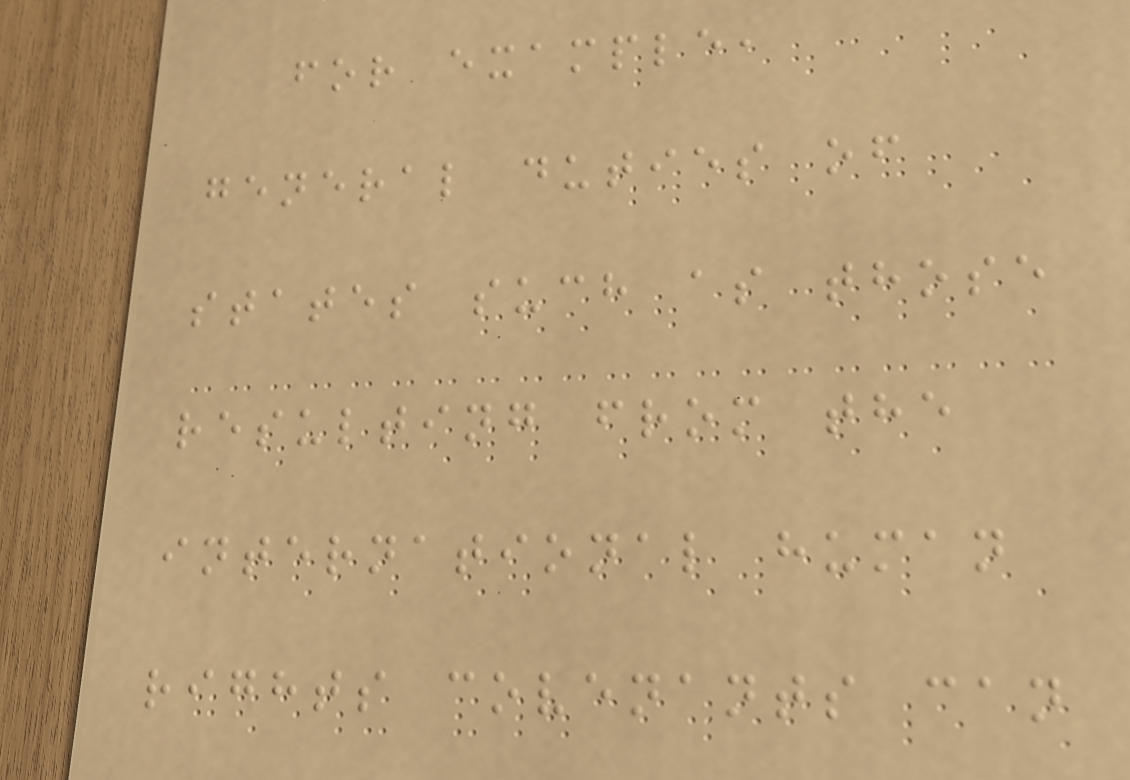for example,
general duties of
states such as those
resulting from the
international human
rights covenants can
